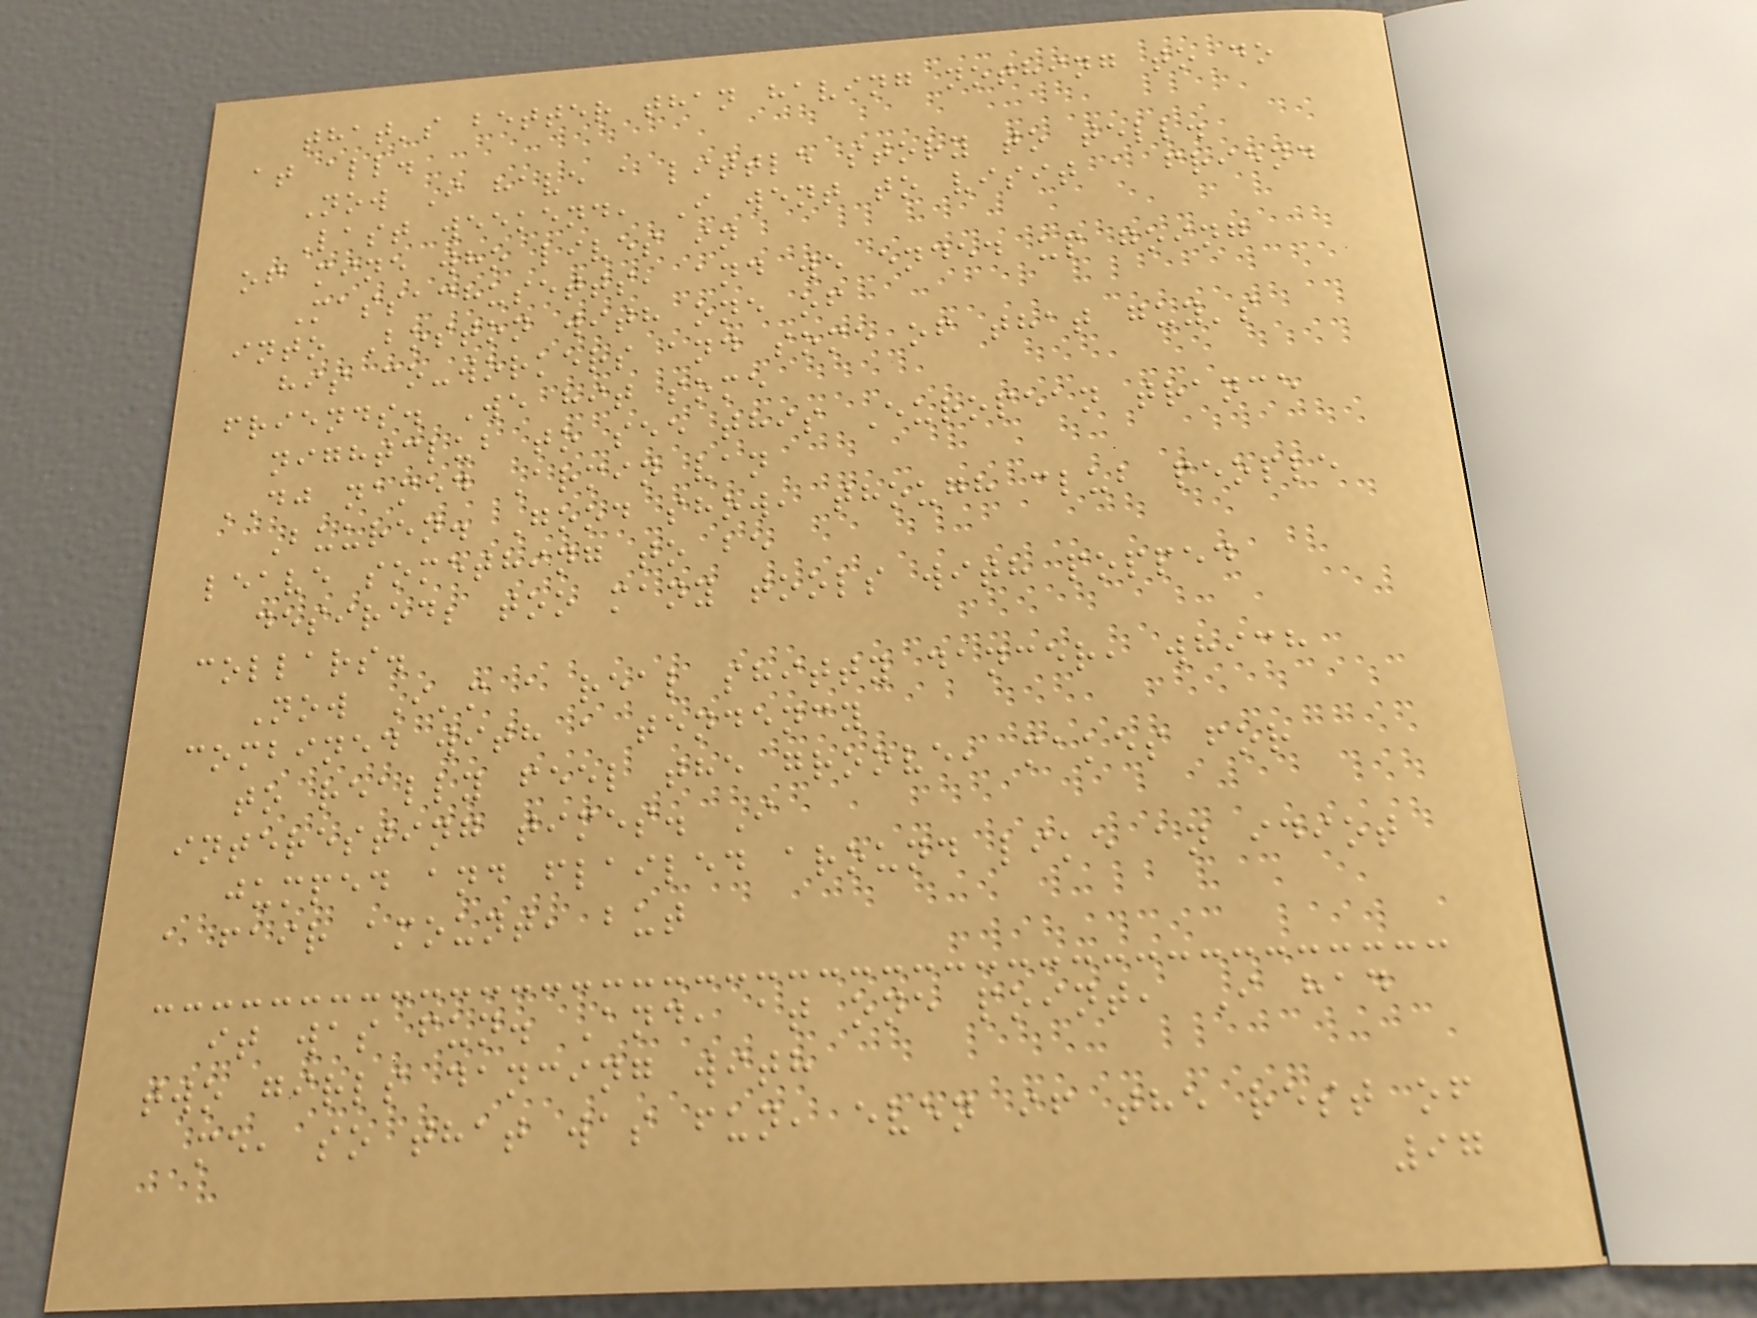that's better than having nothing to do
at all.
Now I have a little story to tell.
Last weekend, I went to visit a friend
of mine who lives in
Massachusetts, and we ended up going
into Boston with one of
his co-workers and some of that guy's
friends. We hit some
nightclub to see this European trance
DJ named Armin van
Buuren. Good show, though club people
leave something to be
desired; too many tools with popped
collars.
Now I'm a real shitty dancer, which
combined with a tendency
to really feel the groove, makes for
interesting times. I
jumped and flailed around like an idiot
a fair amount, but
it was fun. And, at one point, I had
two girls dancing with
me, so that was fun, even if the rest of
97
